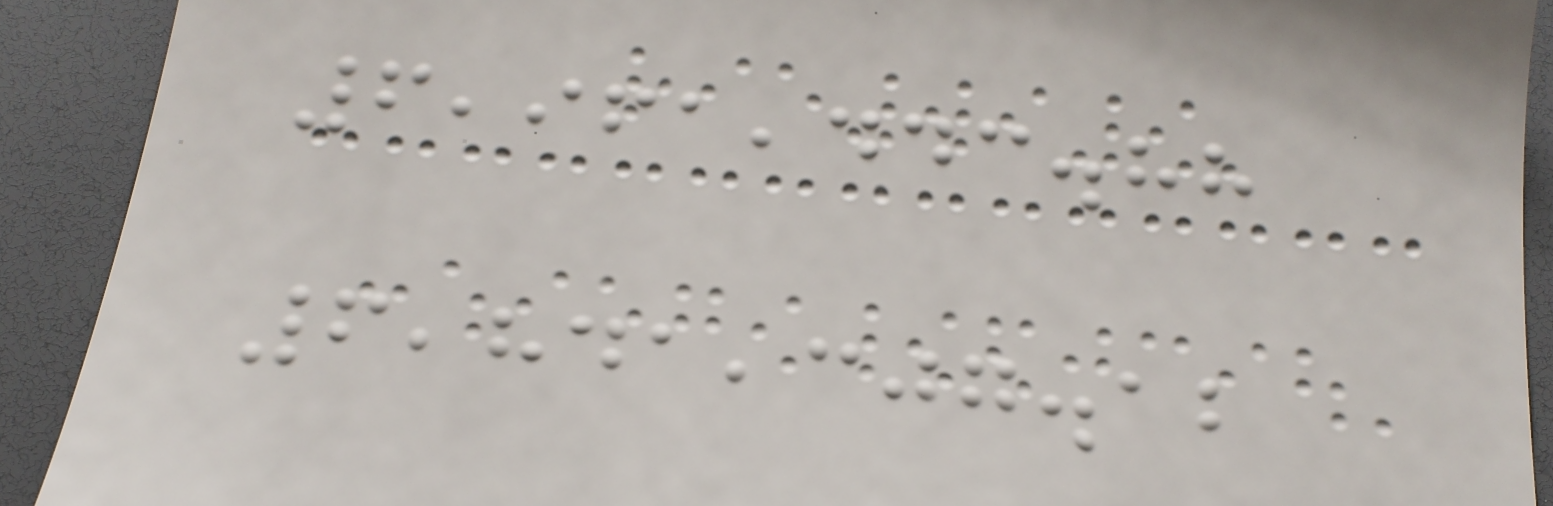6,961,443.88
6,841,307.12
